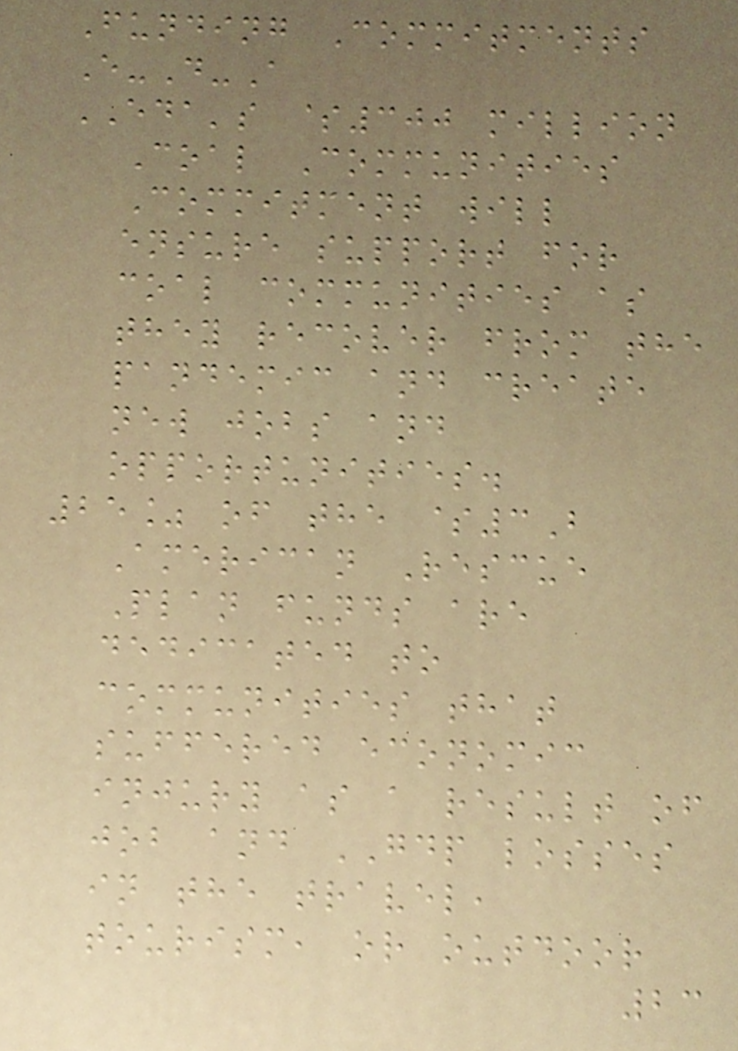Funding Commitments
E-D-A
EDA's $300 million
Coal Communities
Commitment will
ensure support for
coal communities as
they recover from the
pandemic and create
new jobs and
opportunities.
25% of the $3B
American Rescue
Plan funds are
dedicated to
communities that
suffered economic
injury as a result of
job and GDP losses
in the travel,
tourism, or outdoor
23
